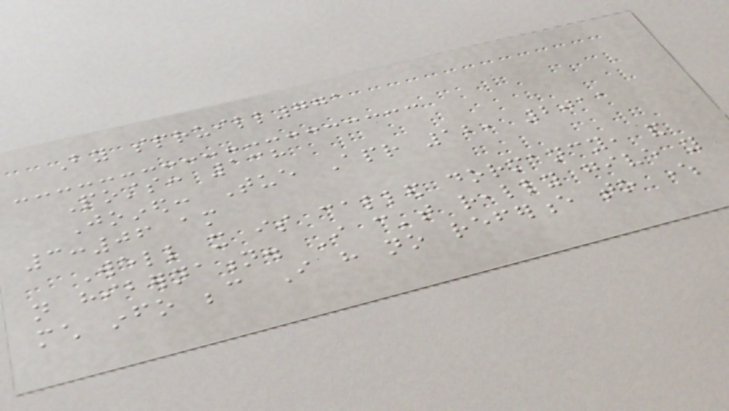By spruill771
Posts: 138
Joined: Tue Apr 12, 2011
3:06 am
Well it is called dormancy, and
not hibernation. I can't really give you
much info because I have no reference to where
